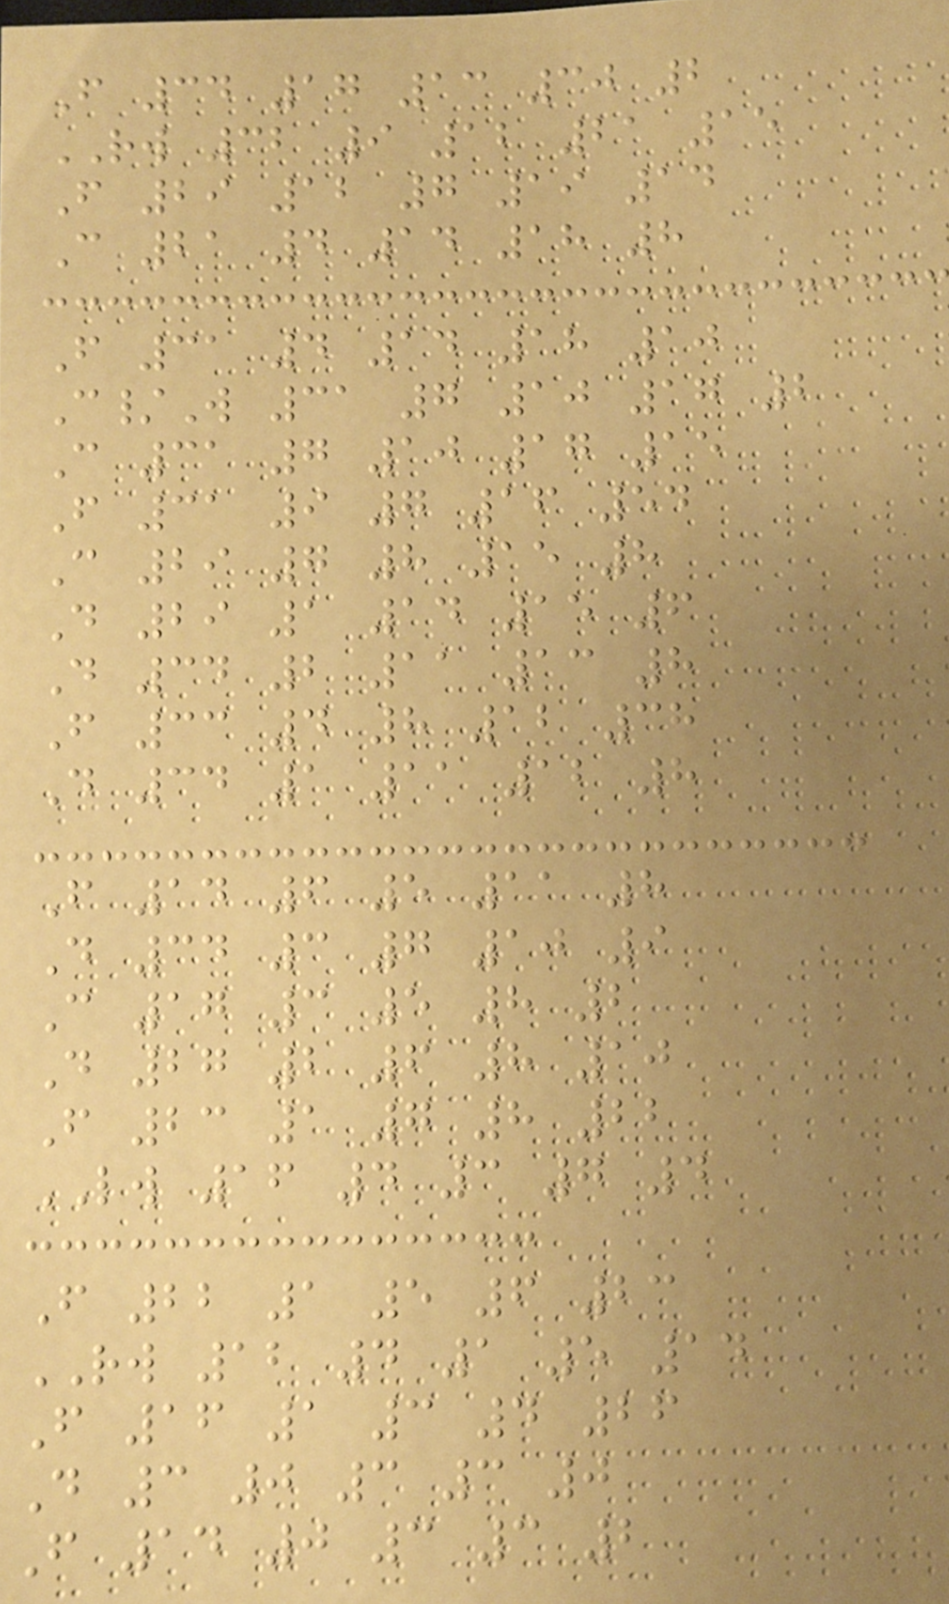F 34 17 13 30 2
RW 32 9 12 21 15
F 29 12 7 19 14
C 21 4 14 18 8
F 31 4 14 18 10
C/W 31 7 10 17 2
C 31 7 10 17 15
F 31 9 7 16 54
C 29 7 8 15 8
D 29 1 14 15 6
D 34 2 11 13 8
F 33 4 8 12 38
D 34 1 11 12 8
F 14 6 5 11 8
D 34 3 7 10 9
C 17 3 5 8 2
D 27 2 6 8 10
F 23 1 7 8 22
LW 16 4 3 7 4
F 22 1 5 6 23
RW 12 4 1 5 14
F 16 1 3 4 26
D 3 0 3 3 0
F 14 0 3 3 2
